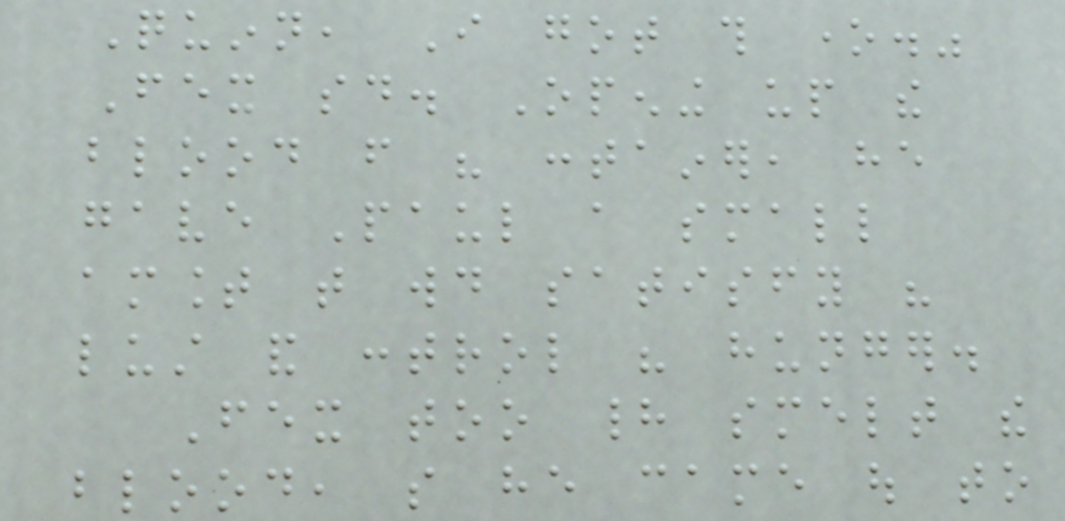Quinn, I got this one."
Fex said. Opening up the
blood from his container, he
gave Paul a small
amount that would satisfy his
lust and control his hunger.
Fex too had smelt the
blood, so he came out to
